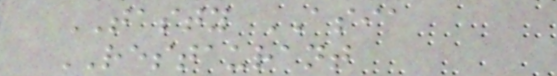TASTY ASIA
RESTAURANT
